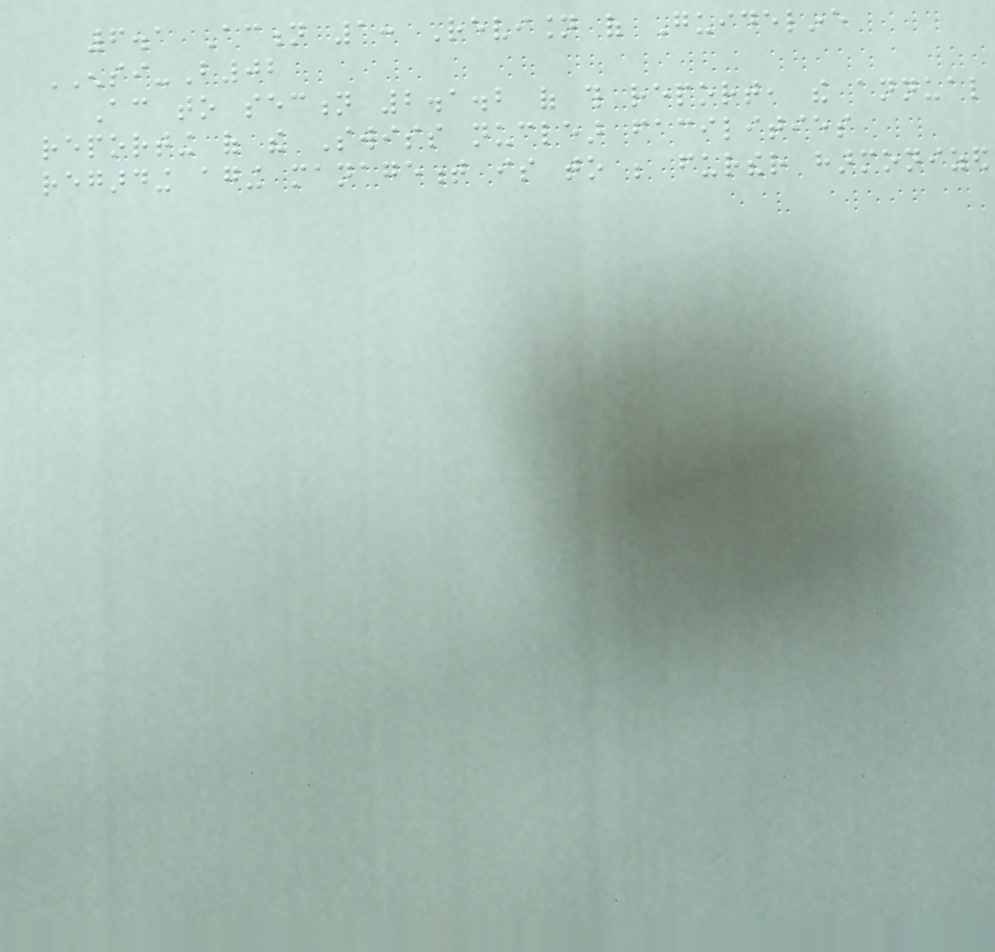6.1 Action 1: Revision of Guideline
ENSI-B02
According to section 2.1.2 of this report, the annual
reporting of the Swiss nuclear facilities
regarding aging management is to be further harmonized
